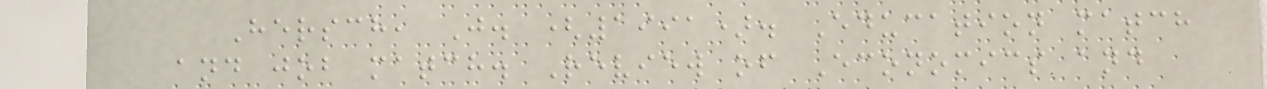Hersch, J. (1991). Education match
and job match. Review of Economics and
